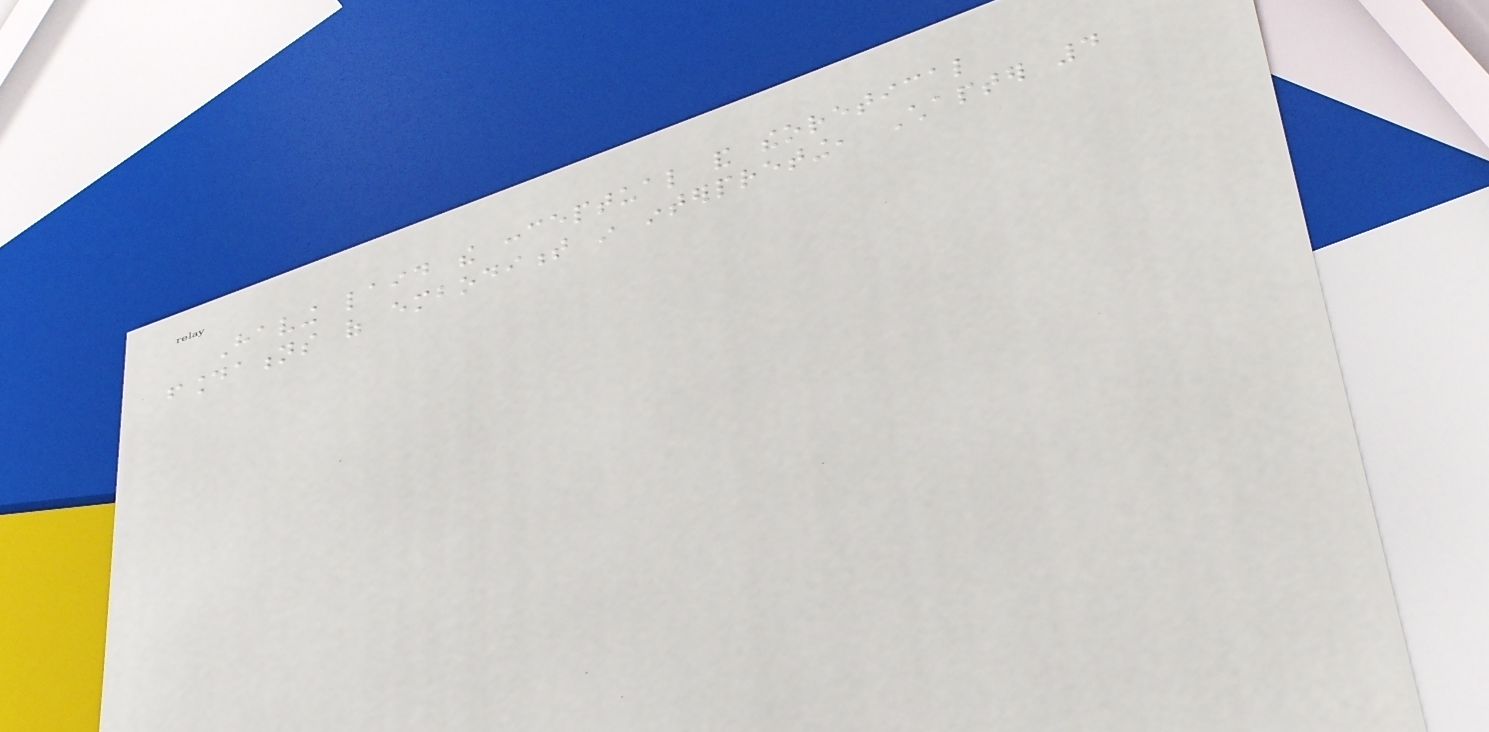Having laid the conceptual and theoretical
foundations of embodiment in interpreting, Chapter 4
